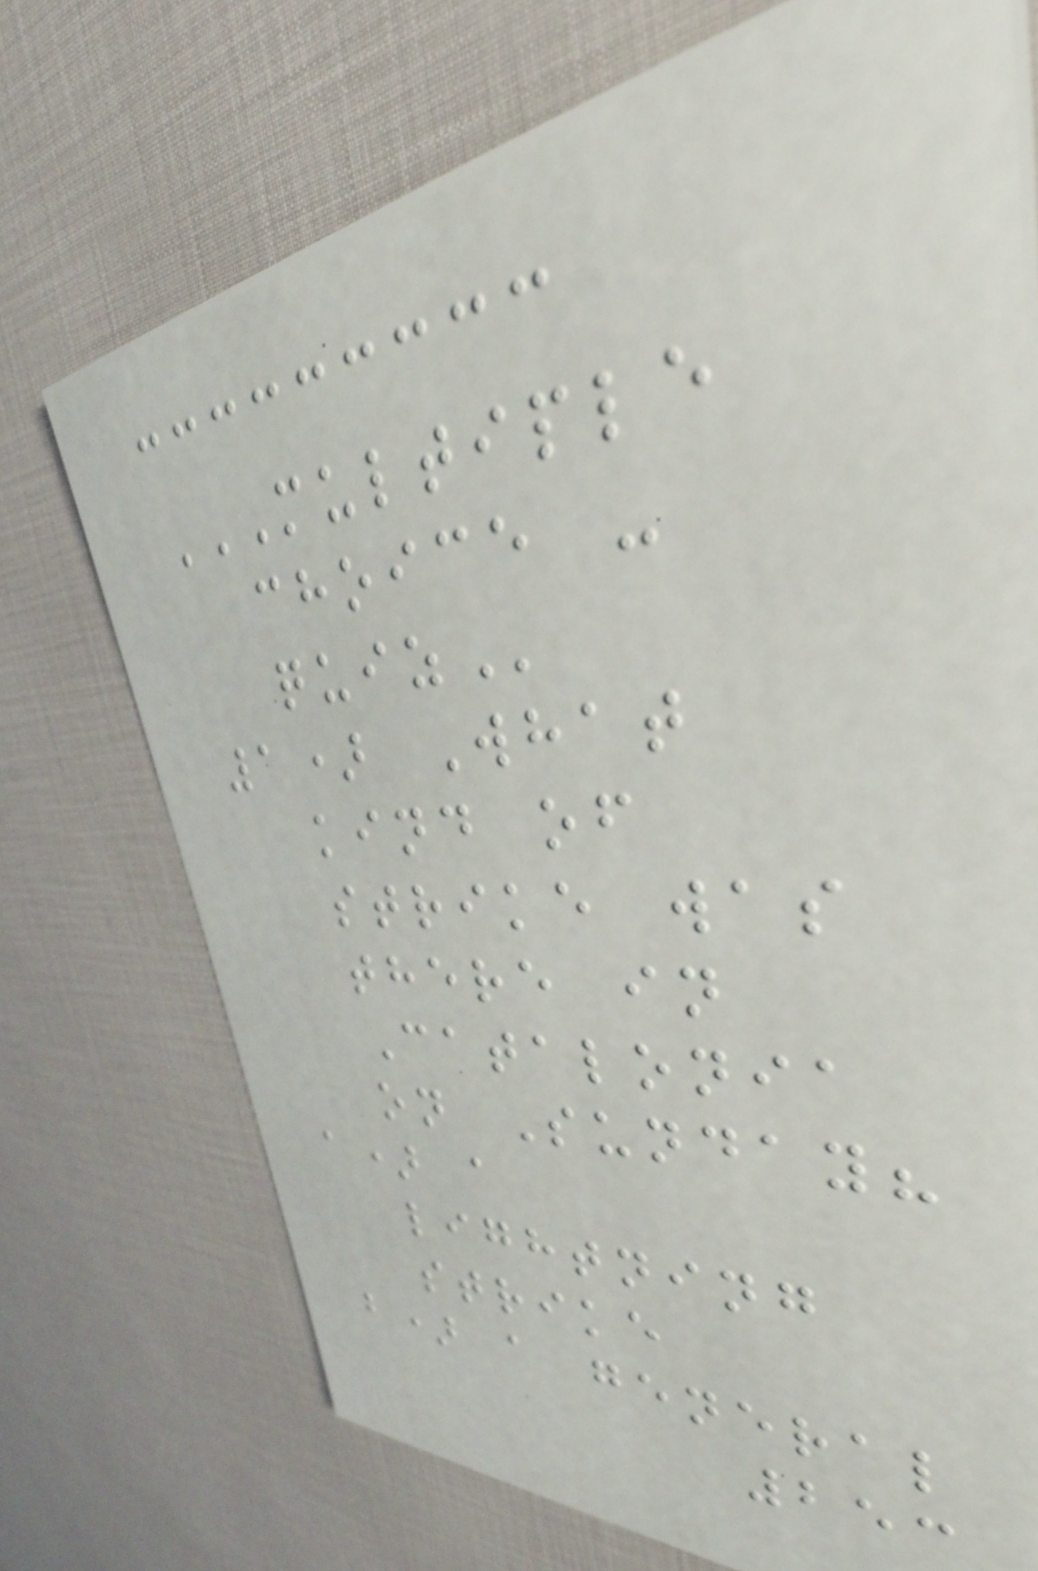MULTIPLE
CHOICE -
QUIZ
1) What
kind of
strike was
there in
Catalonia
on Sunday?
a) a
lightning
strike
b) a general
253
